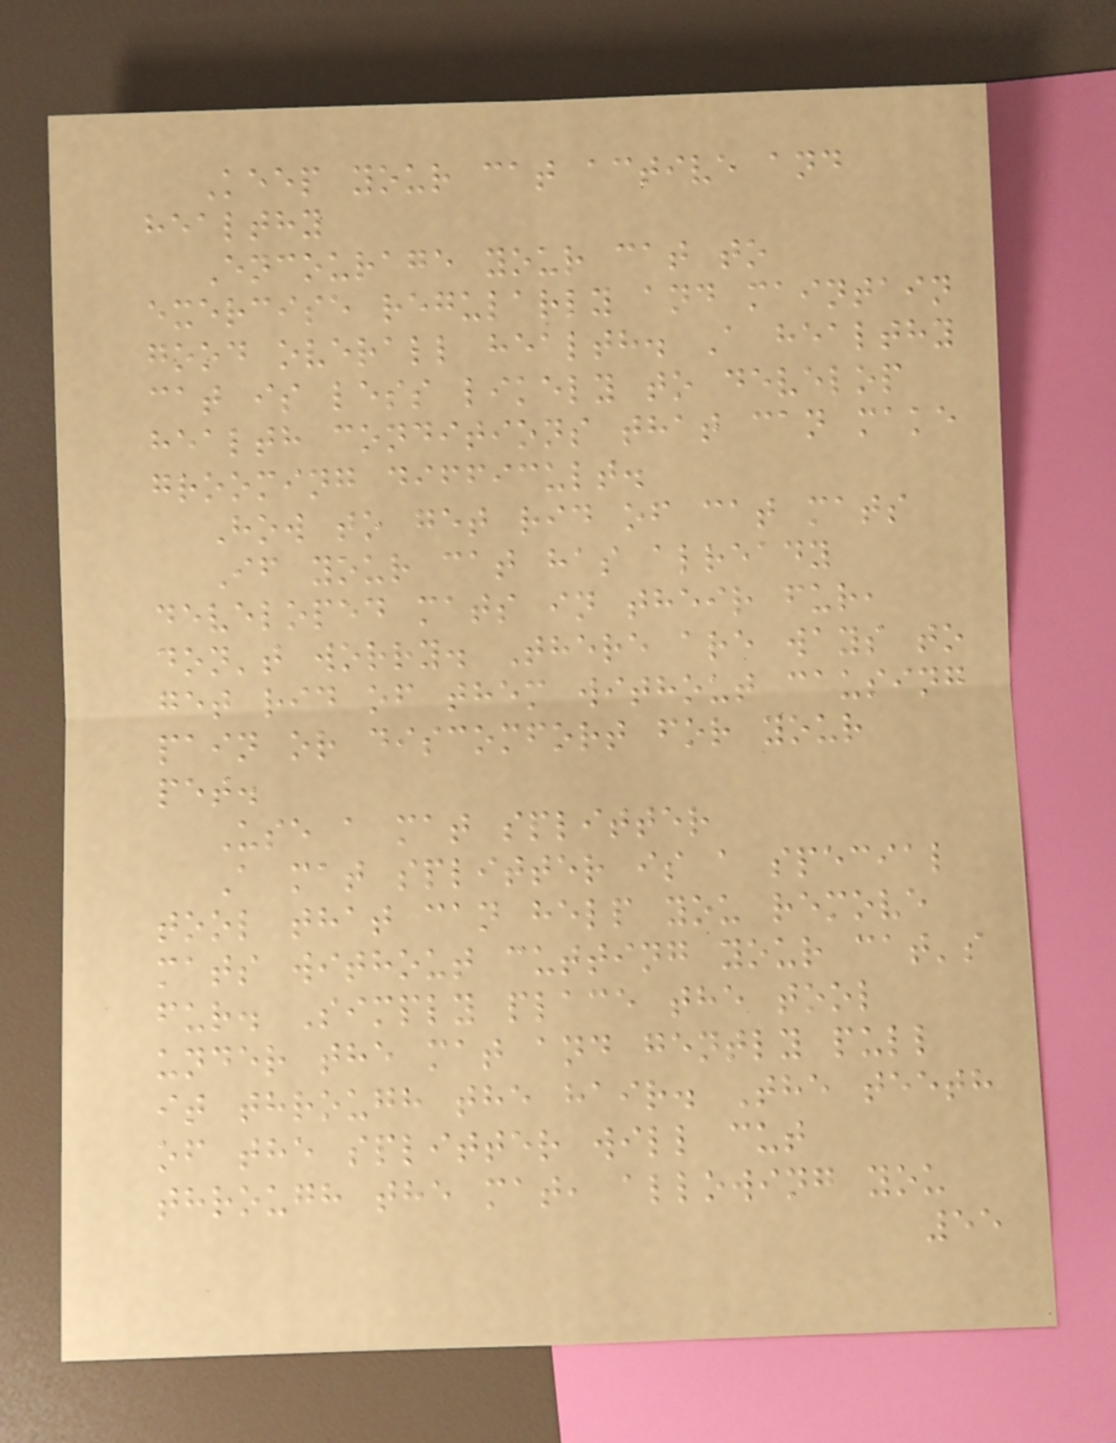Keep your cat active and
healthy
Encourage your cat to
exercise regularly and maintain
good overall health. A healthy
cat is less likely to develop
health conditions that can make
grooming difficult.
How to get rid of cat mats
If your cat has already
developed mats in their fur,
don't worry. There are ways to
get rid of them without causing
pain or discomfort for your
pet.
Use a mat splitter
A mat splitter is a special
tool that can help you remove
mats without cutting your cat's
fur. Simply place the tool
under the mat and gently pull
it through the hair. The teeth
of the splitter will cut
through the mat, allowing you
55
